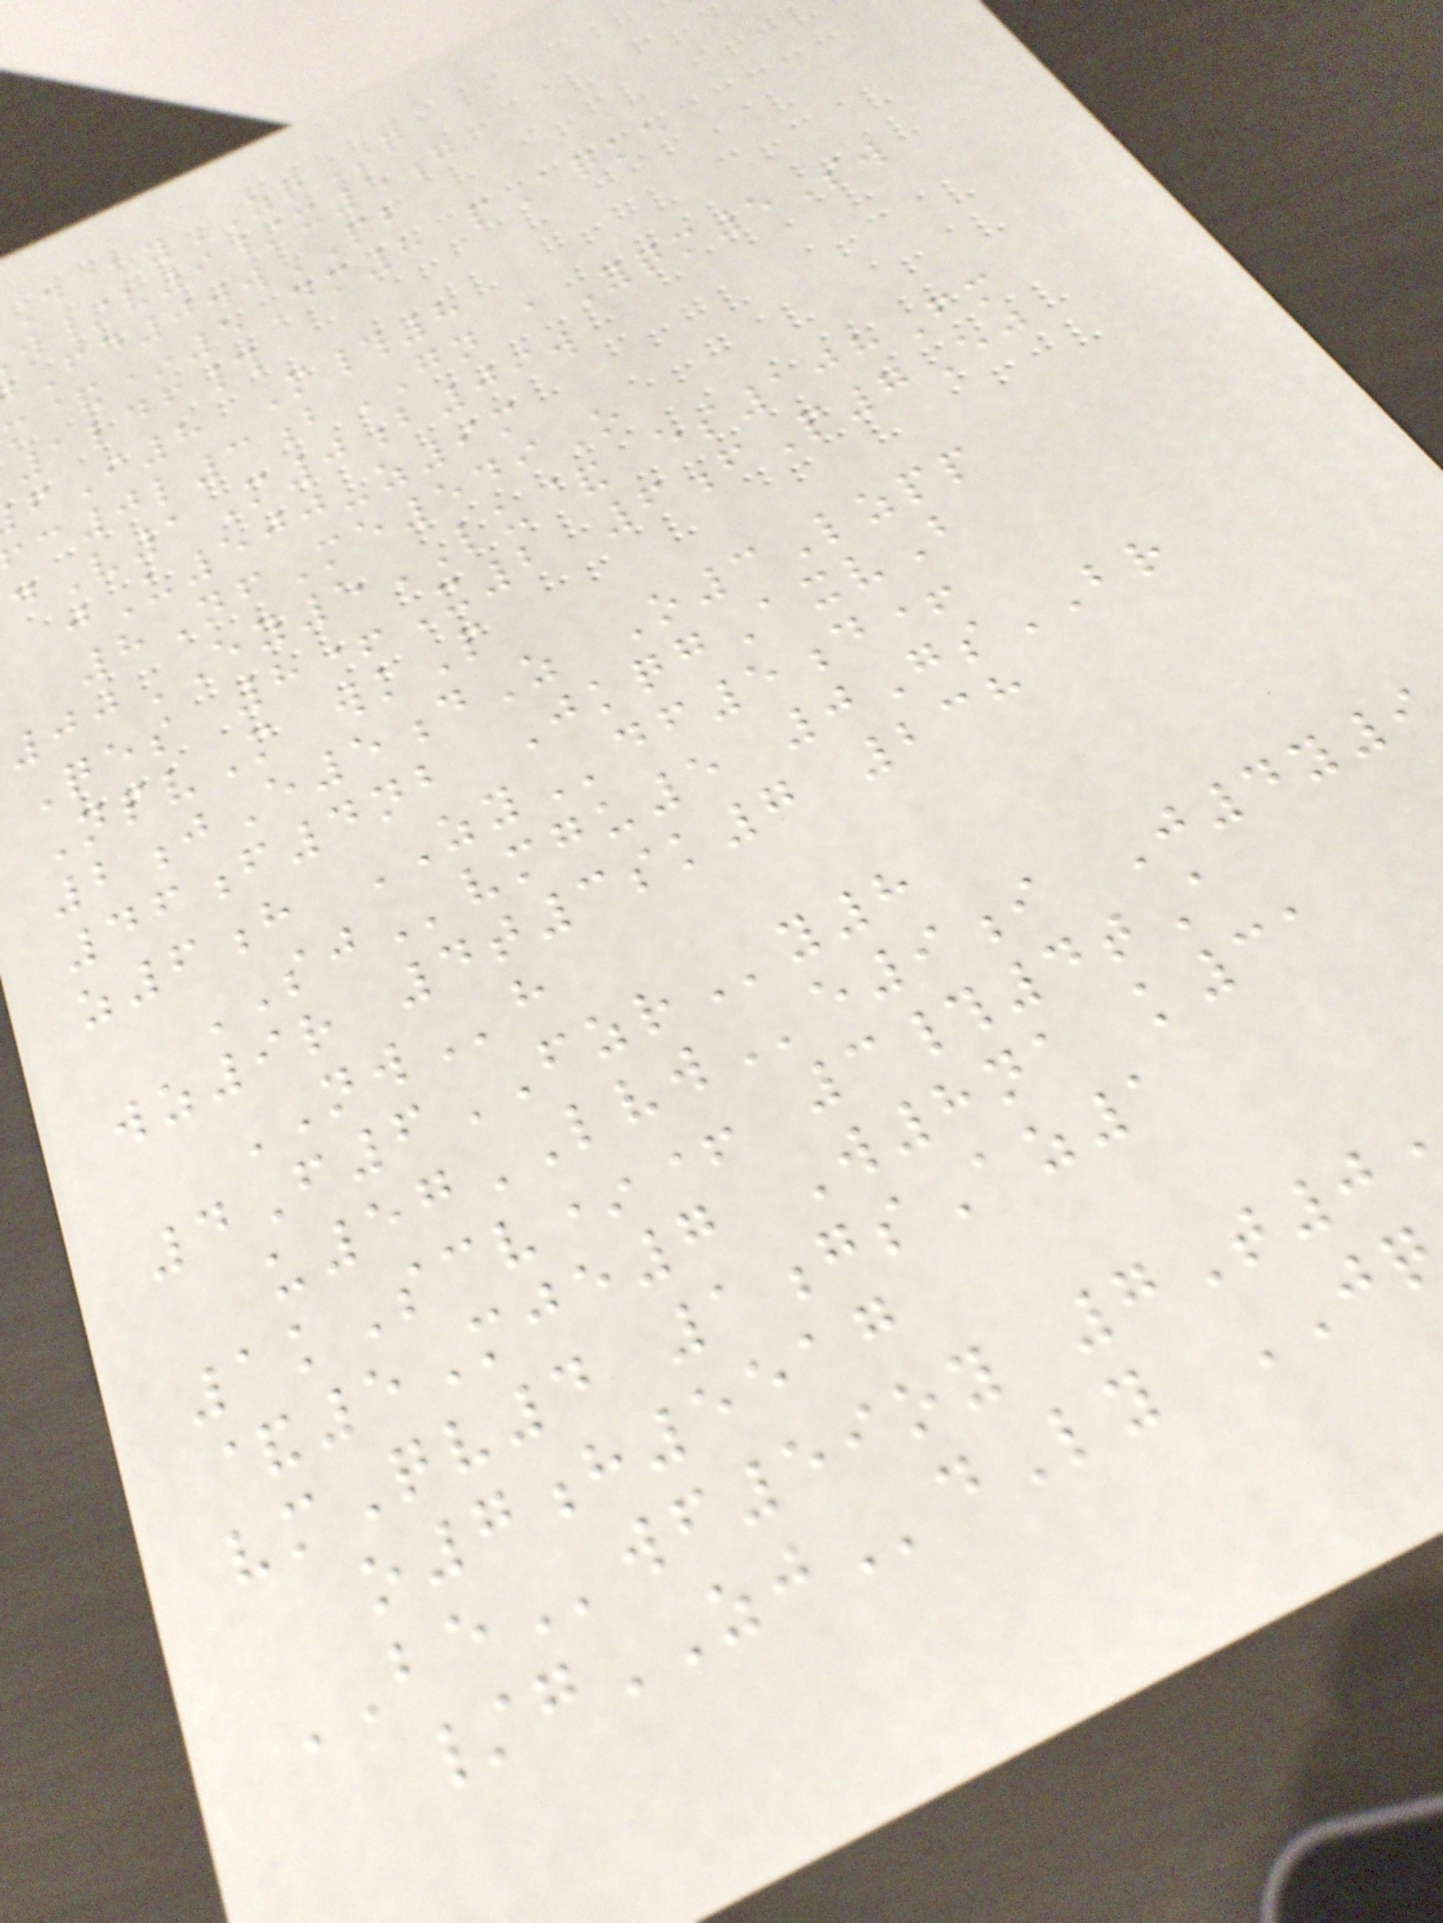D@yZQq
w/v9/x5g
Fd0wwPB
m&*5Dm8 pAqke
1ldf#
I8 M#8
c0l3bGN aYqm5Sw
V1M0b09w
jU500-z9m
8NfMe549O
00EY5LU& es108Fm
Qes 8+X2 6fP7Ej
NpvM wkP
2jE5dZ O3Lzpp
46f4nb JkqgAxvB
z6h ZYdf5d+
SJvmgu5 0GsBR
wz9r 4t3sk7 238
NWh
4F6FZRy8
u57LVWe9i J4y9
1kScv*+ 3#4tA
&5Mje7 W8na k31
vmQv4 1gsAz1
o7h5517
BEwf59oy 7T0
/gZJdLy JQ
